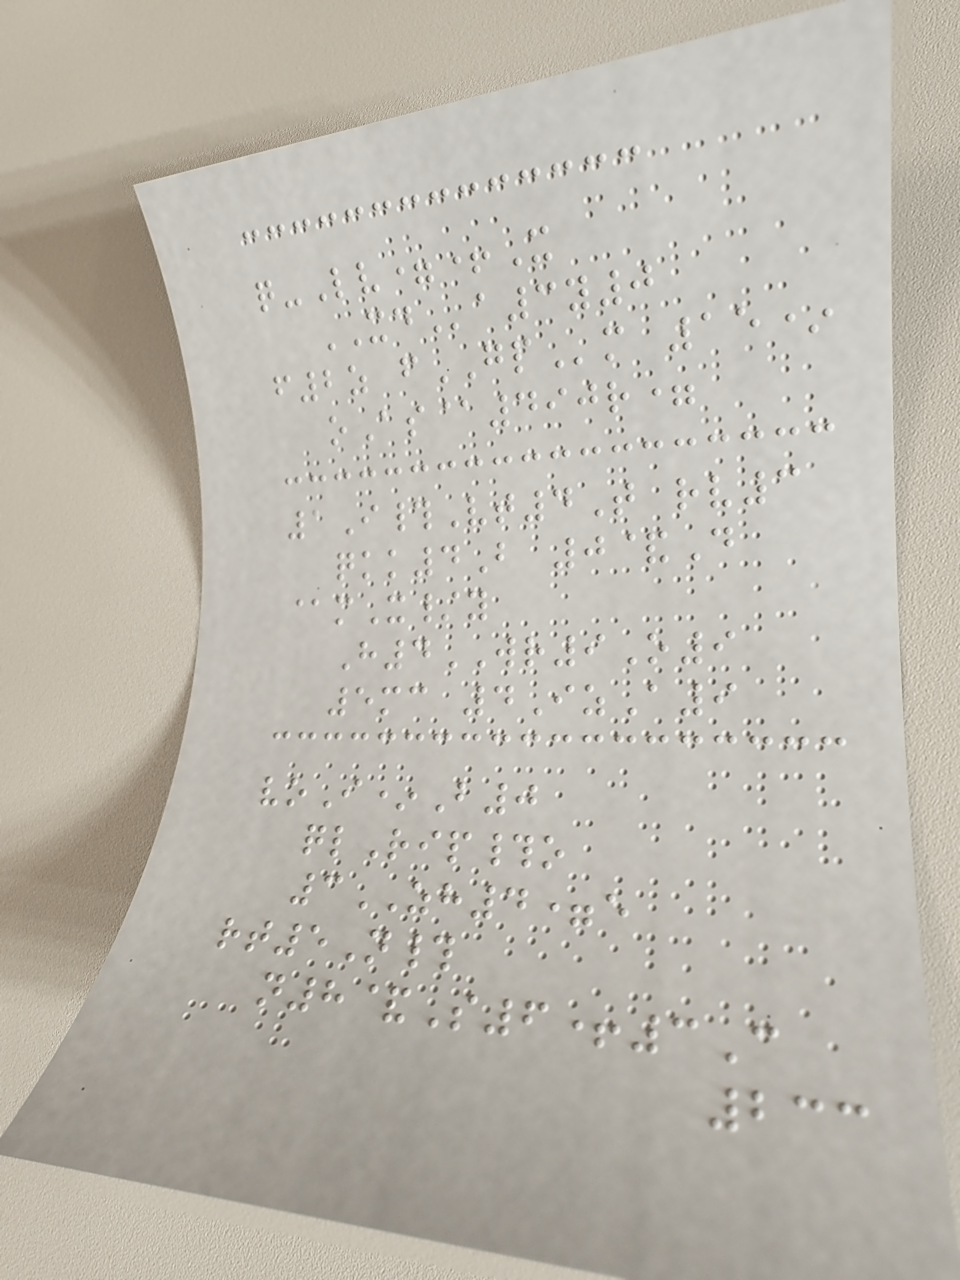q-Lv=+X
XDa3y0
f2z fGPm 15*
oAs@490r=
1I#Vt4T rv3
qkk4B 0&D
@mX/y
H4WR9O9
5mc 4IzA9
voI*B0
qlRip#o
3ZH4=e
rt5N#
n8&S6+3C
233
